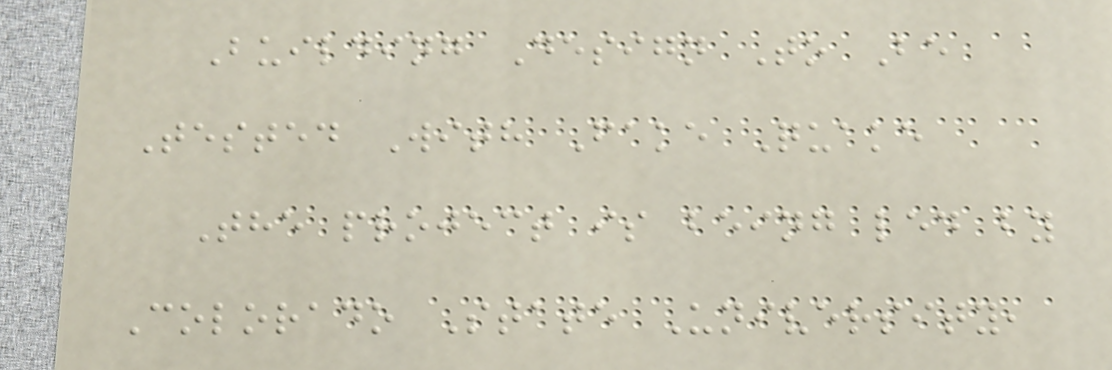Building Design To Be
Tested With Fake Quake
The project is being led by
Colorado State University,
